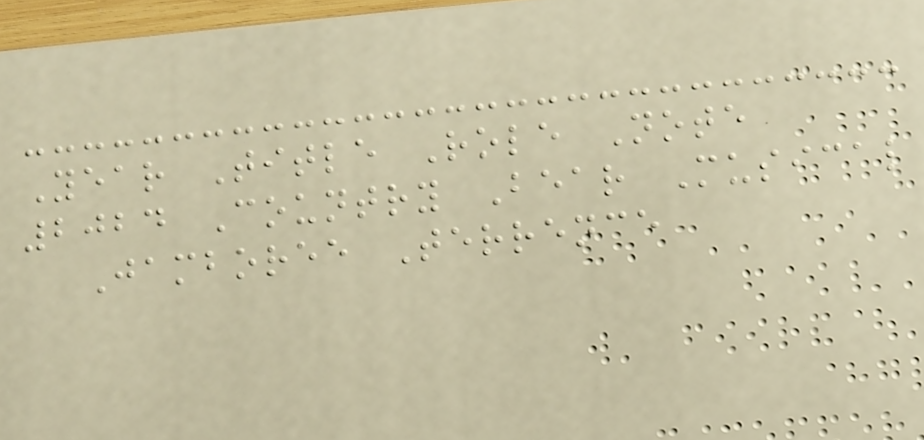Year Title Role Note
2024 Country Bear Musical
Jamboree Terrence
